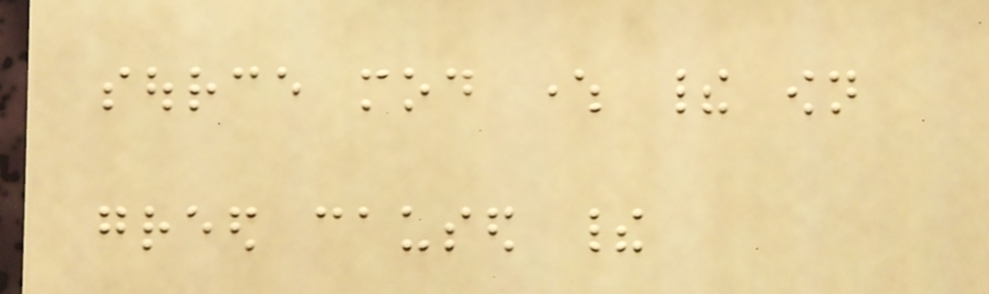source mod where their own
greed caused their
